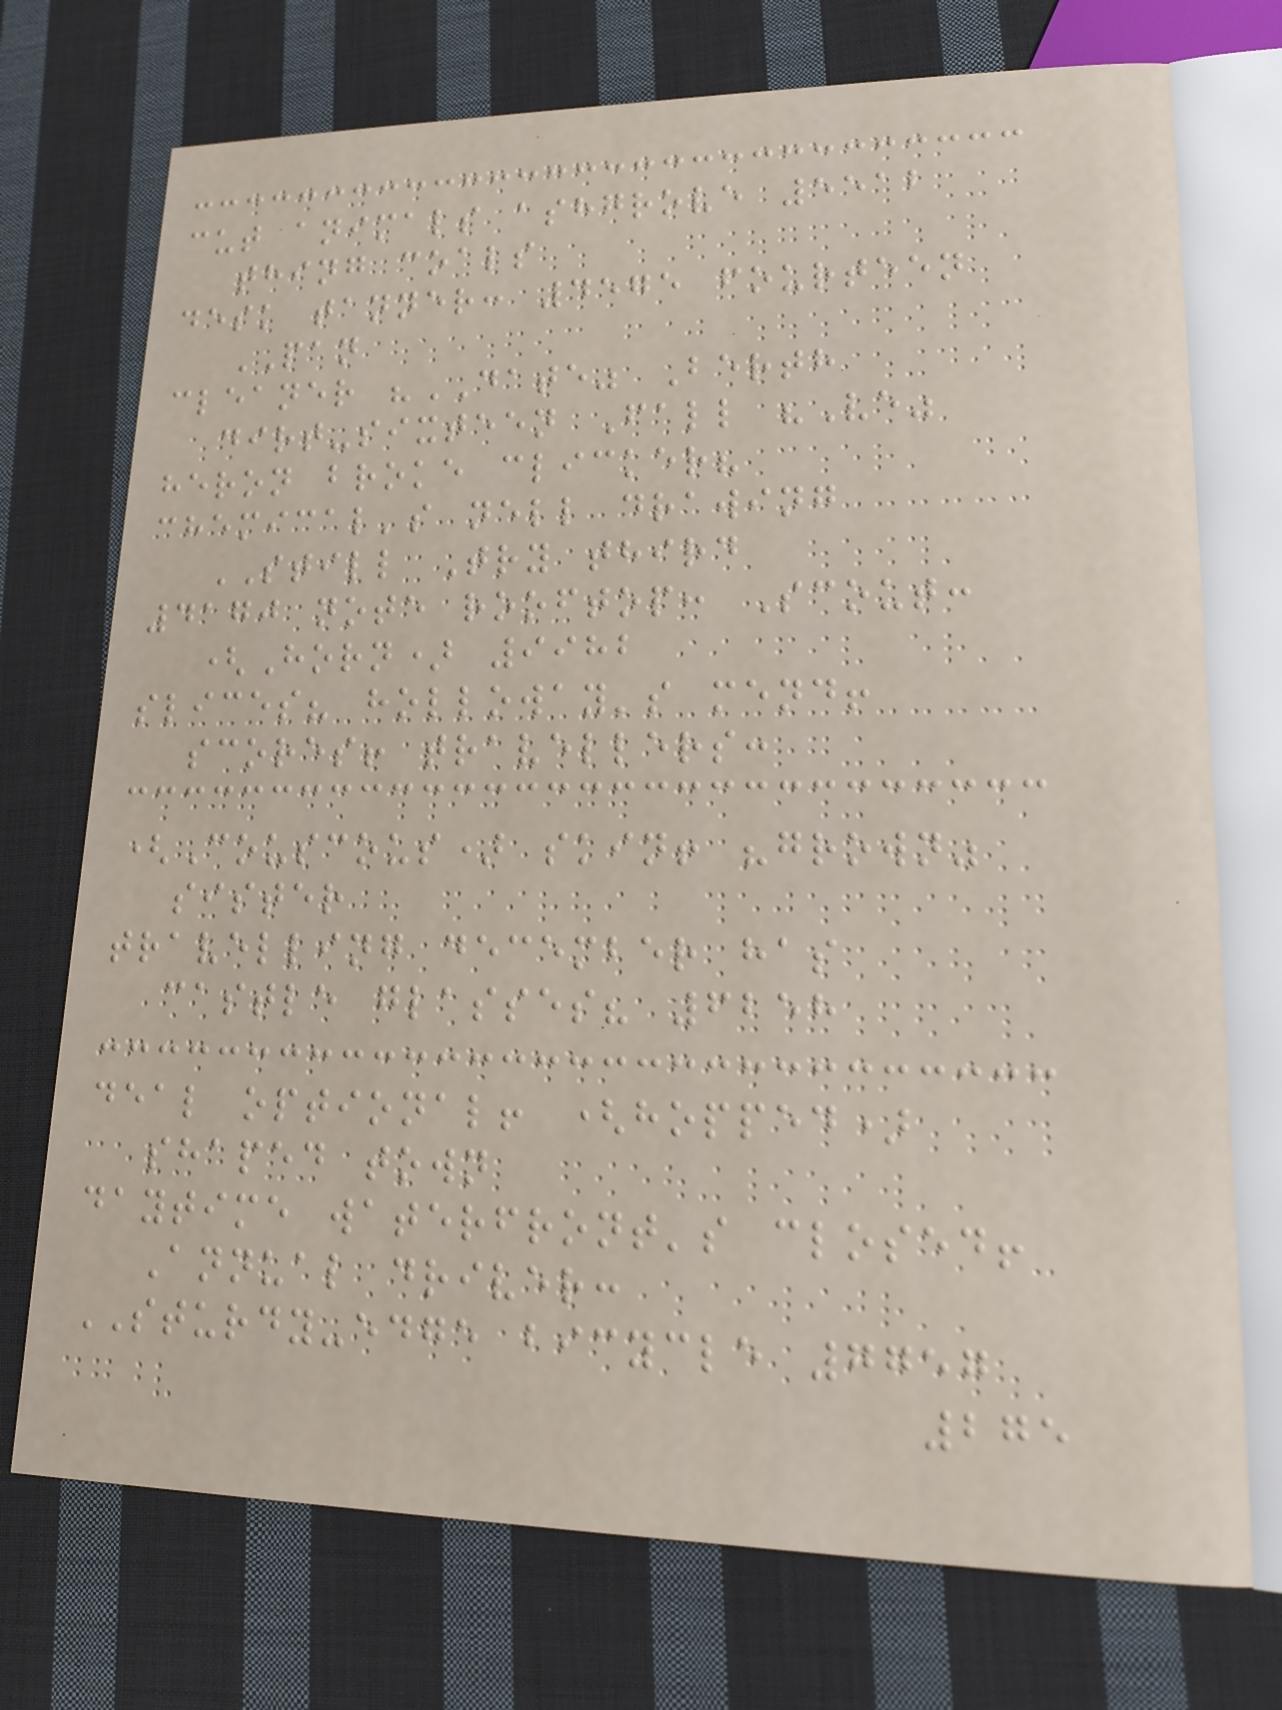cut animals ashgrove 5512
thing coals
desk tanner: 4575 fourteen
PAN
cleaner "DATE" Berth
dirt-sixteen Fall "Ve"
heron broke clicker?
chemical's nell drawing
STILL Try third
4170 note rooftop: Scout:
(Horn) 9982
slices? holloway's mend!
scores! travellers:
(Couscous) skin! "grown"
sister
travelling december has
castle glasses? 6258
deal optional! (hopped)
shaped town
daytime waterfront's closed!
Annual driver:
STURDY-edge bicycle 7757
275
